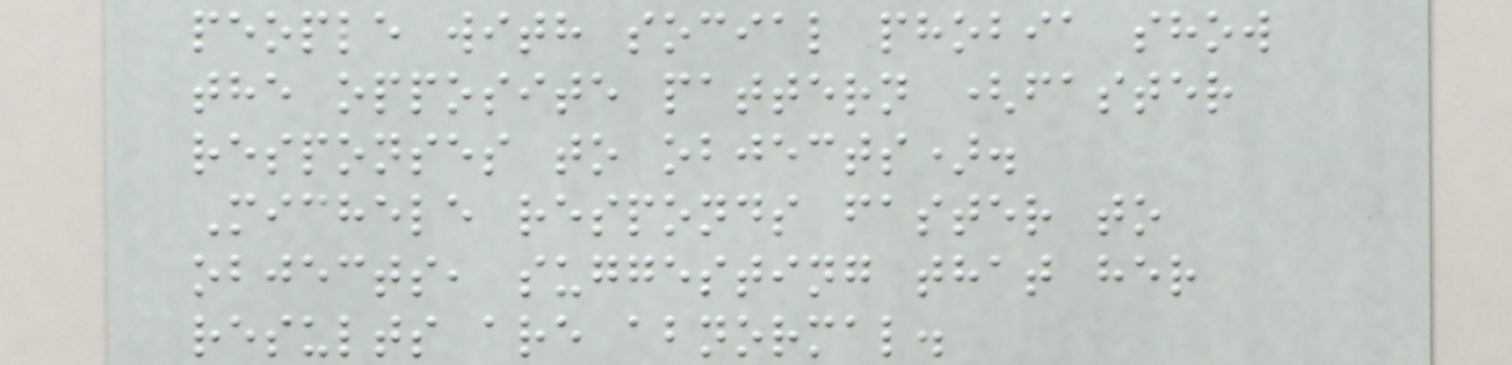people with social phobia show
the opposite pattern (faster
responses to objects).
Michele responds faster to
objects, suggesting that her
results are abnormal.
